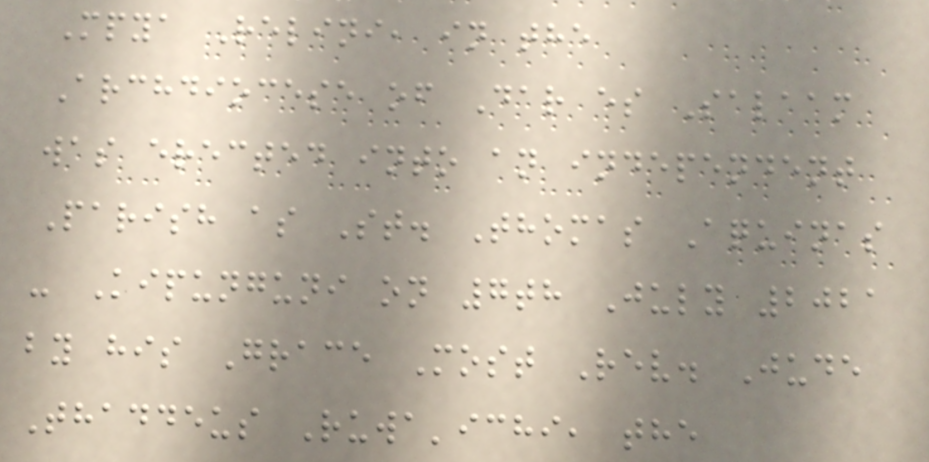Mpya Relini, in the
Archdiocese of Dar es Salaam
was erected into an independent
Parish as St. Thomas Aquinas
- Kipunguni on 7th July 2021
by his Grace Most Rev. Jude
Thaddeus Ruwa'ichi, the
